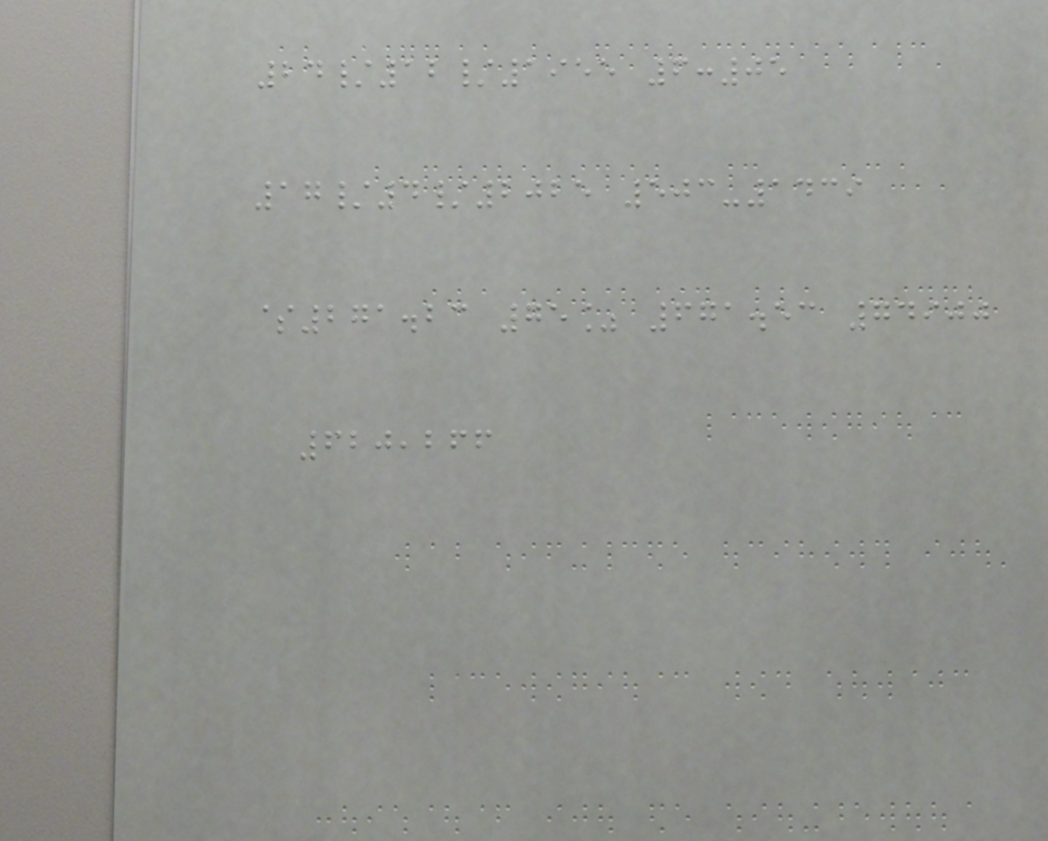24/12/1955 6:05
17/4/2025 503-1439
$271.23 75% 671.53 74900
620,266
